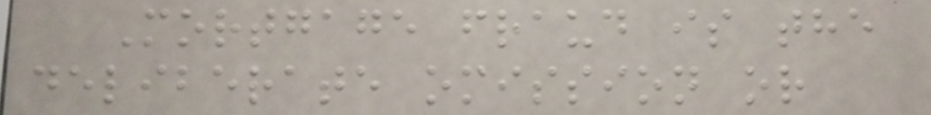Mortgage fraud is the
deliberate omission or
